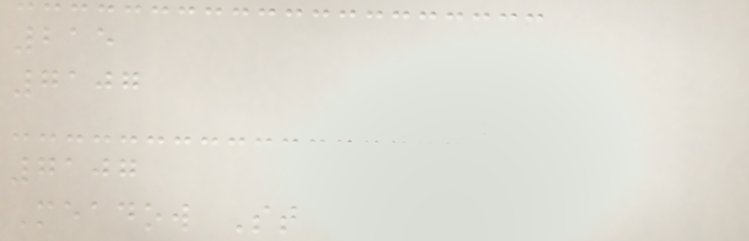215
7107
7107
Meadow St
